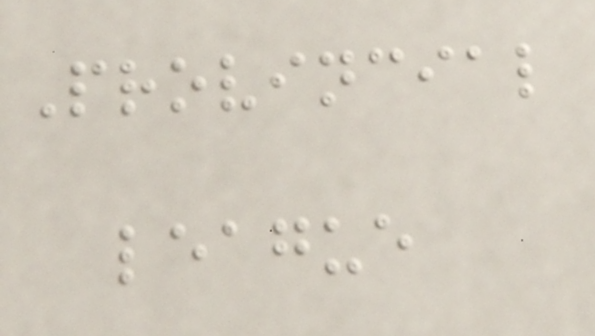Provincial
league
